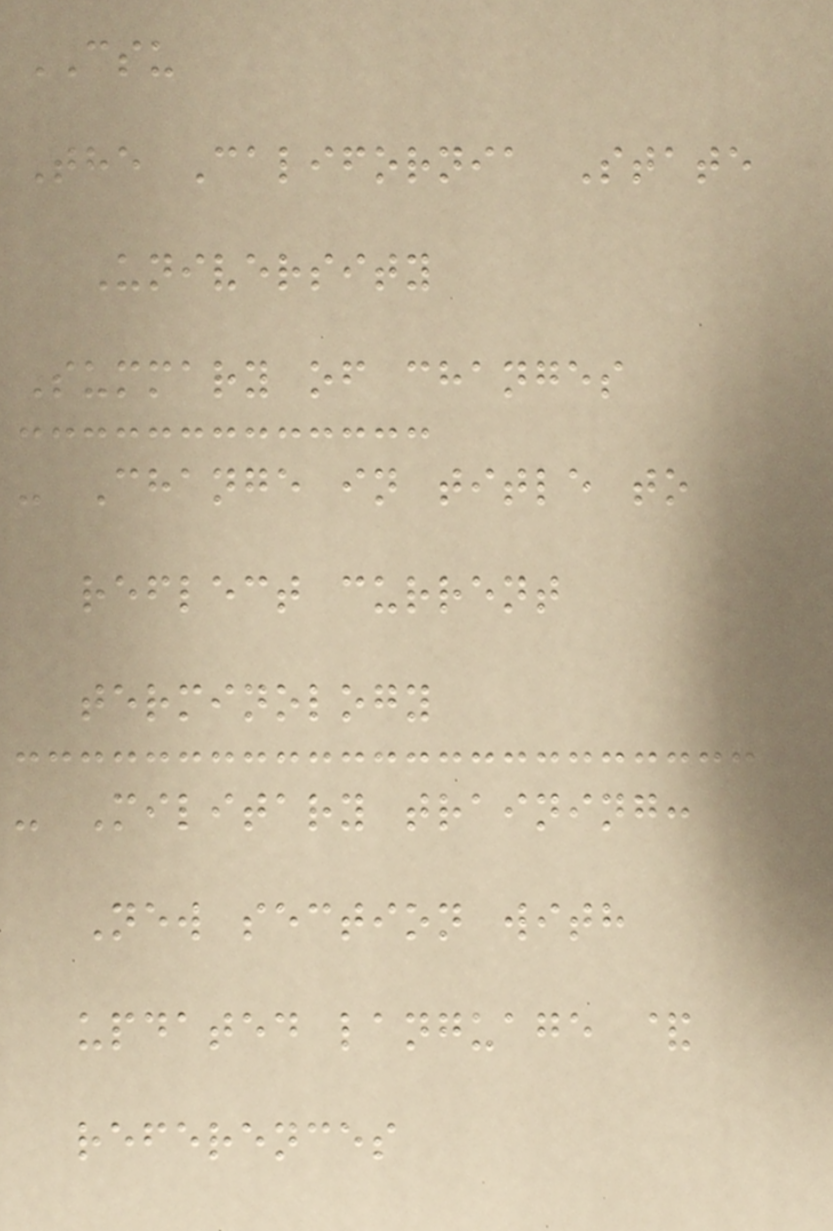CSU
The California State
University
Summary of changes
- Change in title to
reflect current
terminology
- Military training:
New section with
updated language &
references
